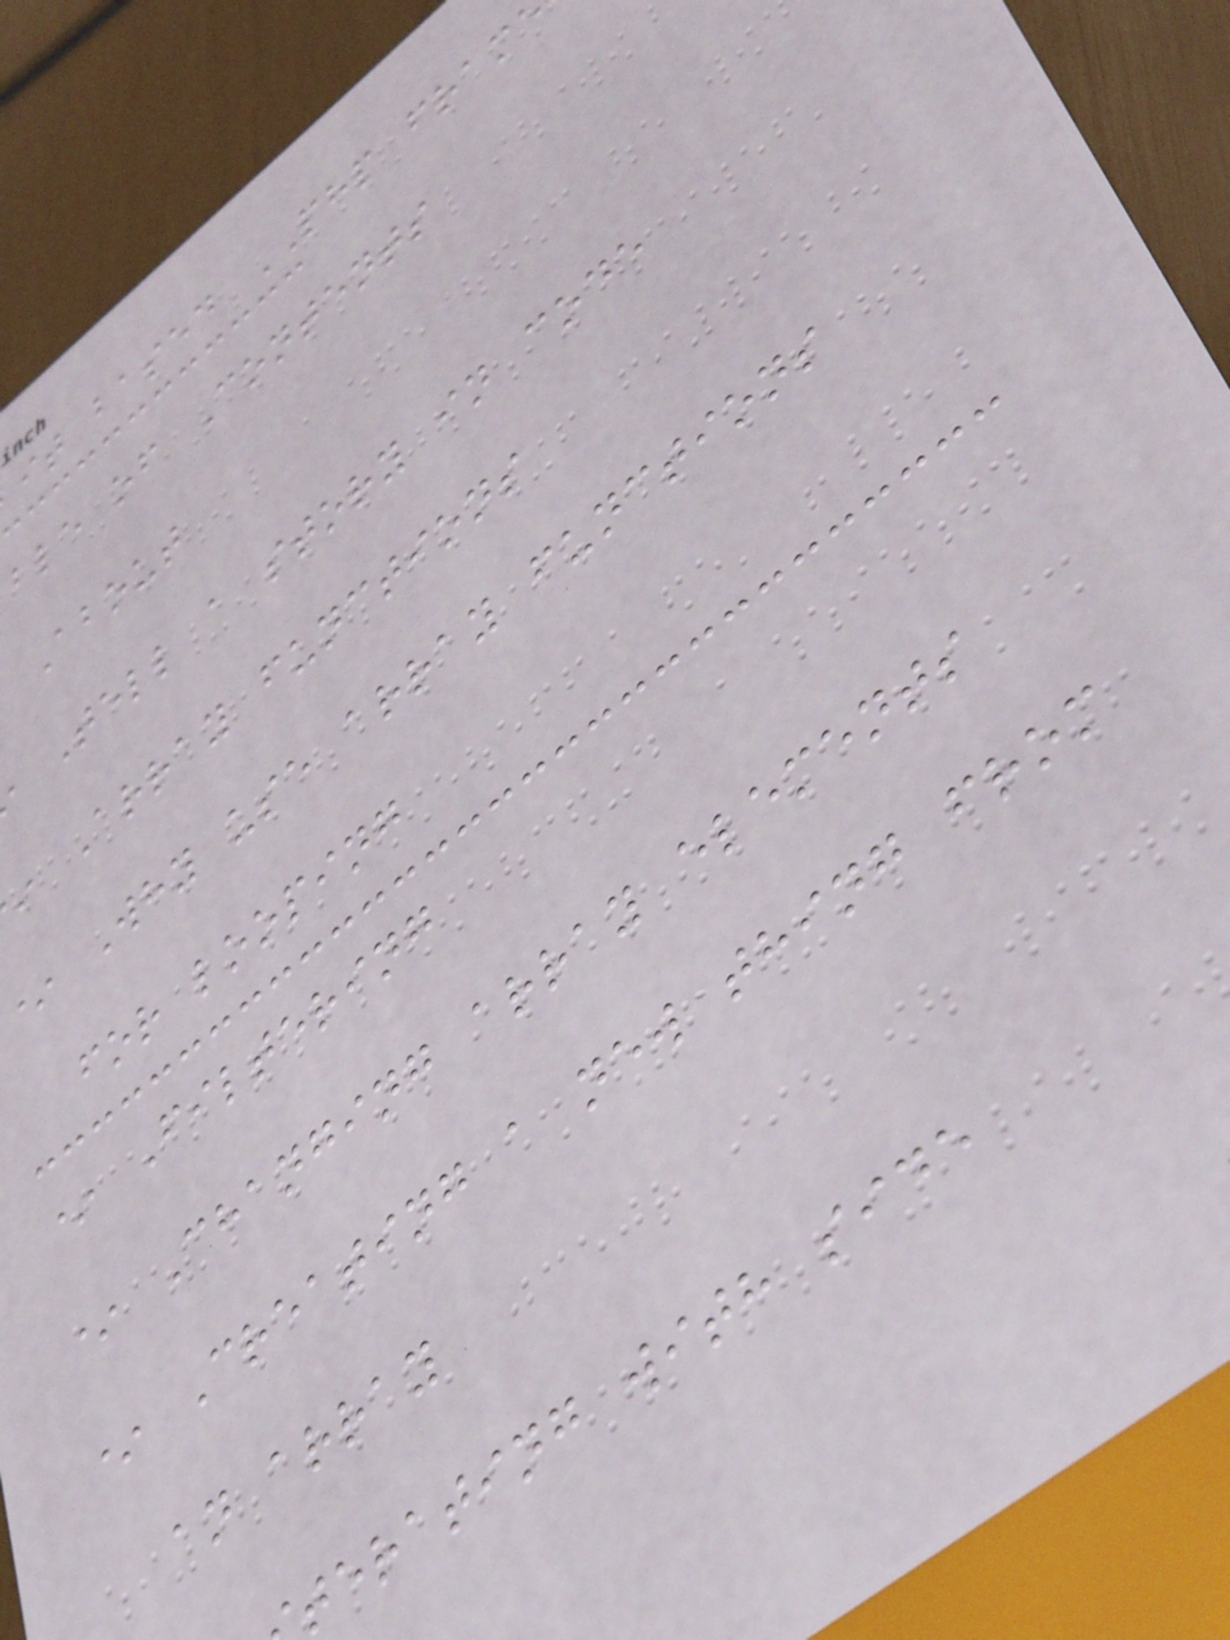it based PHP fram
ble of Contents
About
Tell a story in code
Array functions
* Why use array functions
for looping
* Filtering
* Changing array elements
* Creating a new thing from
an array
terating with side
